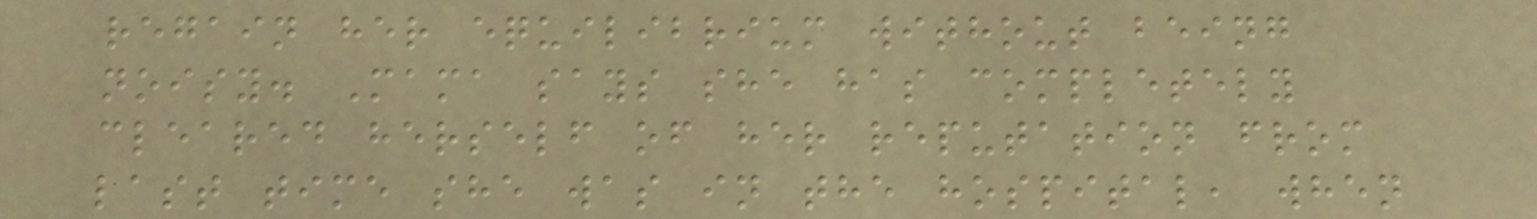regain her equilibrium without being
noisy. Mama says she has completely
cleared herself of her reputation from
last time she was in the hospital, when
